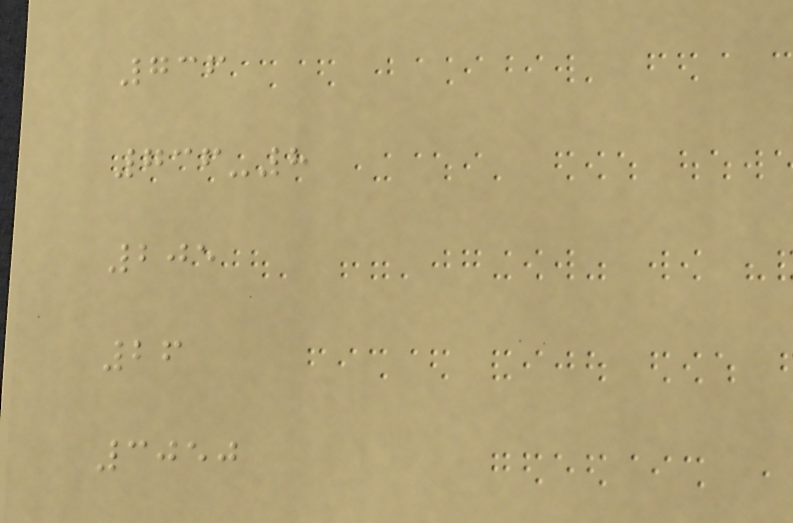736
736-8
205
26
3050
